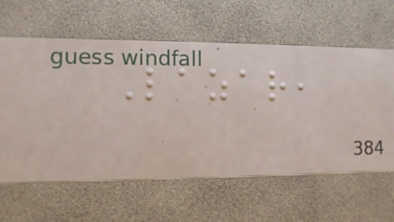Lazar,
